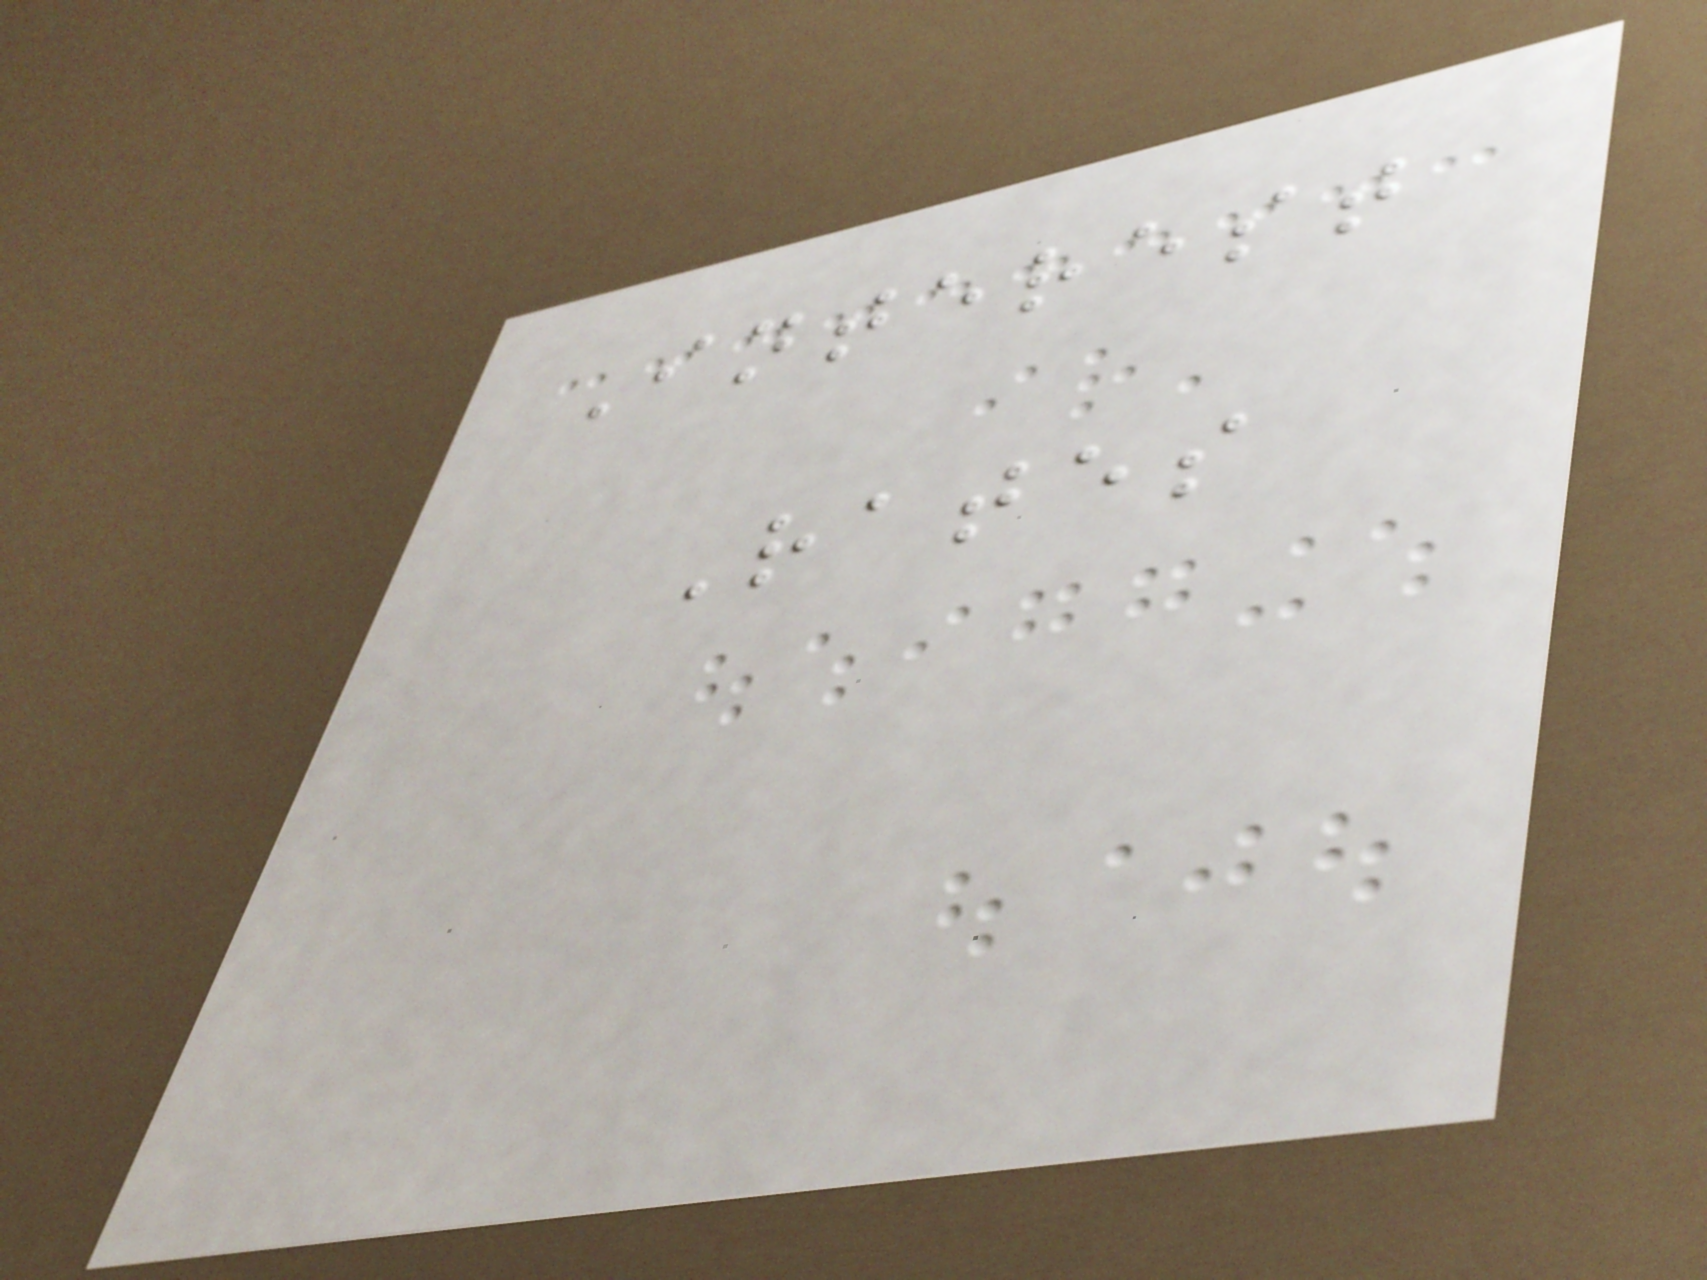Interest
Rates
